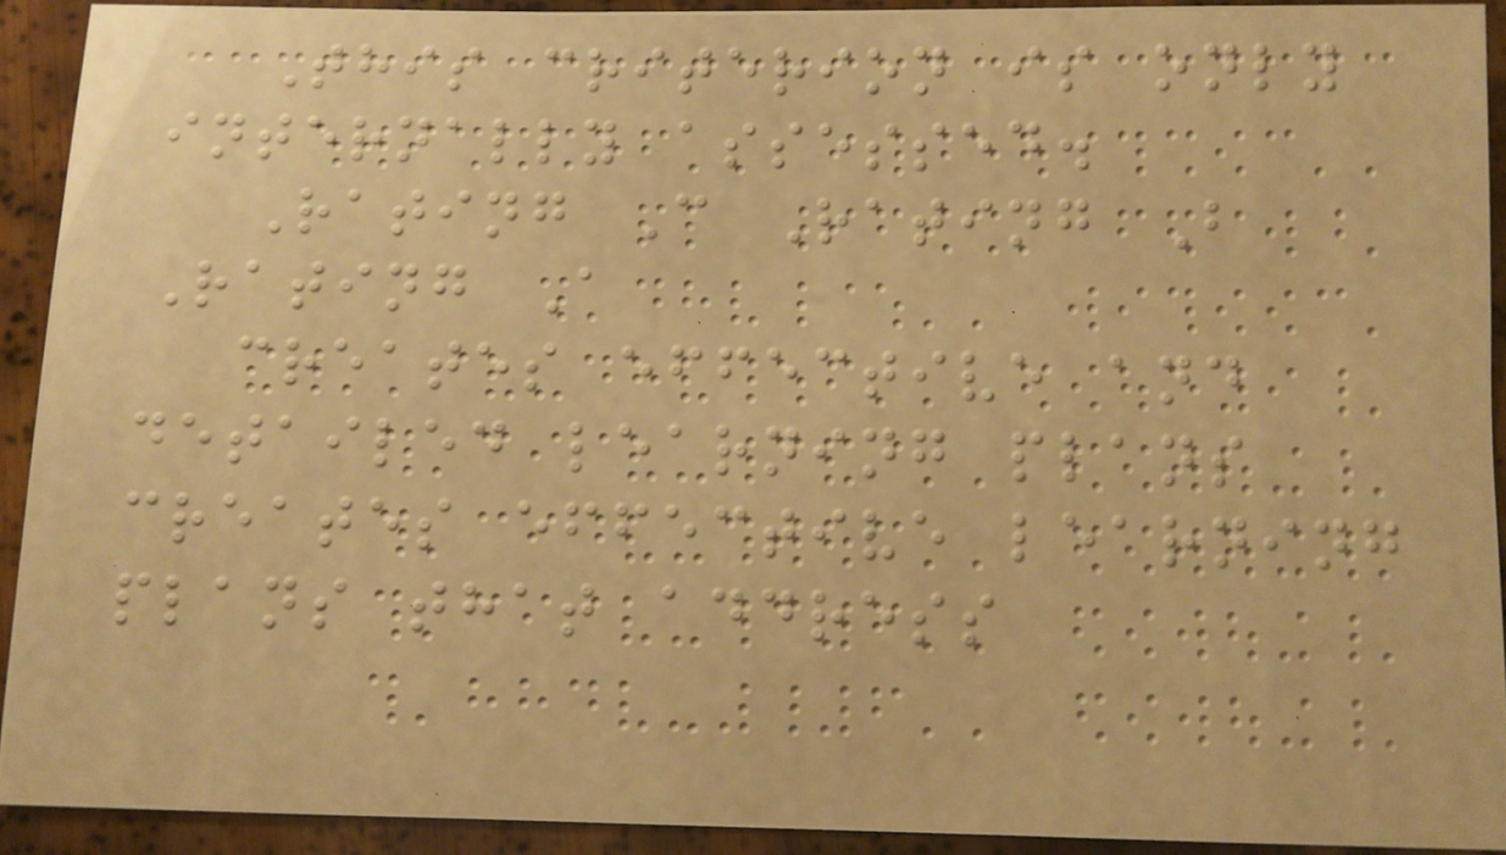This criterion is only
internally assessed.
Rating C Rating B
Rating A
creates effective and
detailed learning plans
creates effective learning
plans that address
